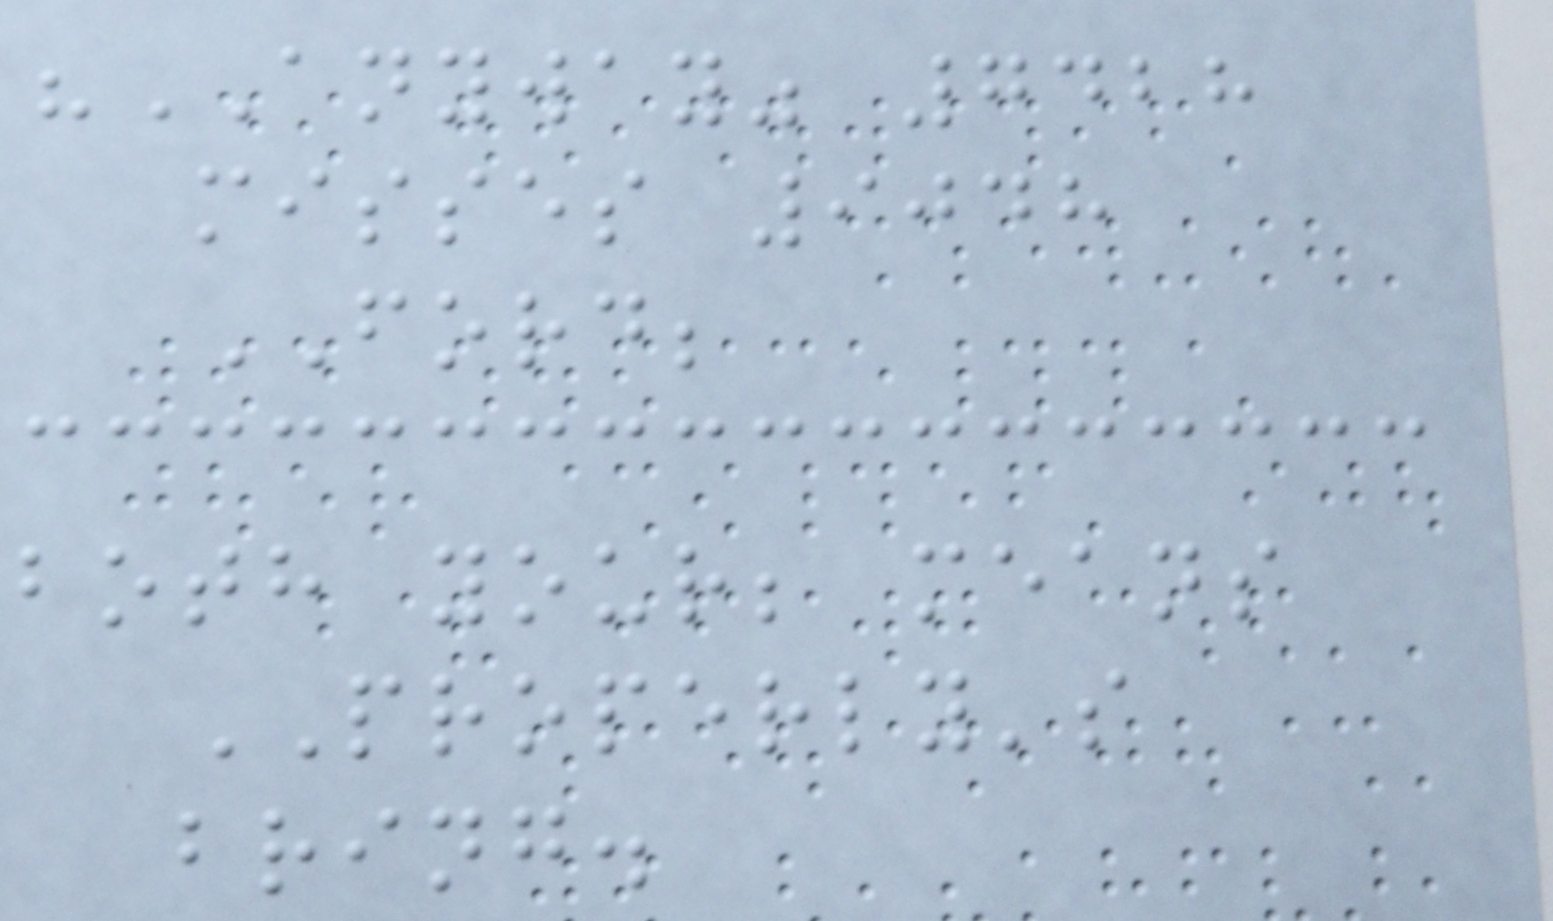"ANYWAY" 7428
misses 9048
FORD;
both your; means
PROPERLY's
bring.
